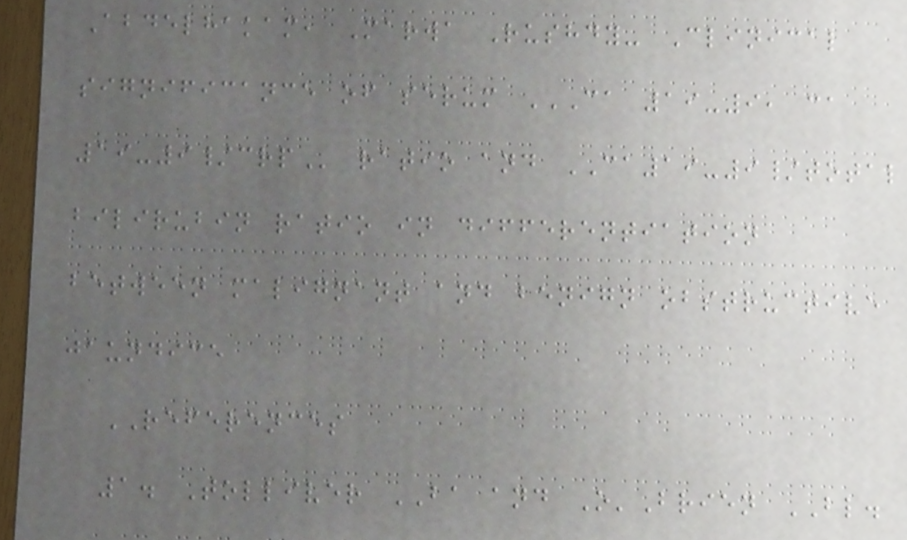Abdelhakam, Marwa Rushdy- Clinical
significance of serum CA 19-9, CA
19-9/CRP ratio and CA19-9/total
bilirubin ratio in differentiation
between malignant and benign obstructive
jaundice
REFERENCES
1. Tolliver BA and O'Brien BL.
